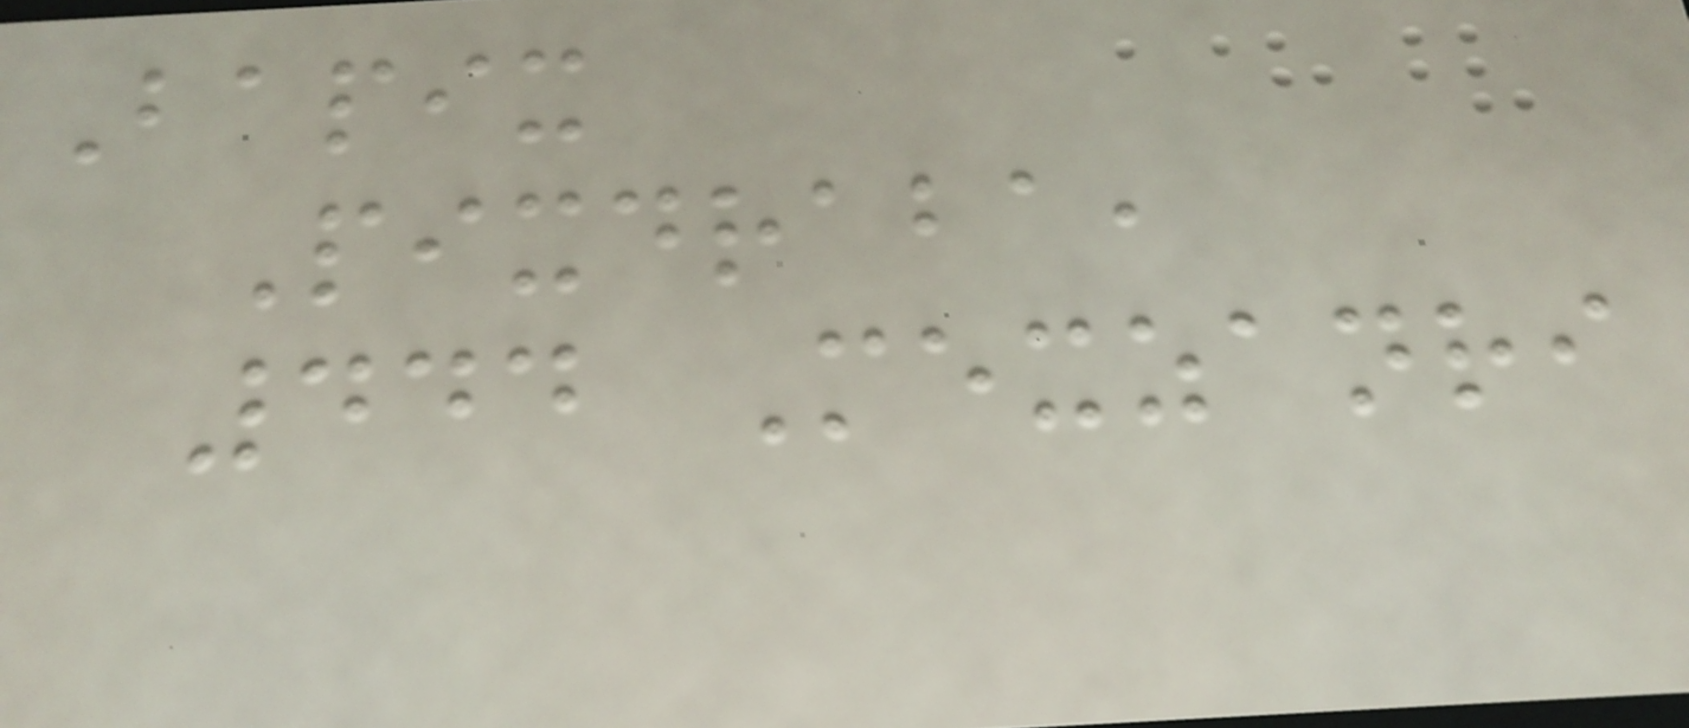Bapix
Pixdraba,
444 Mexzanri
